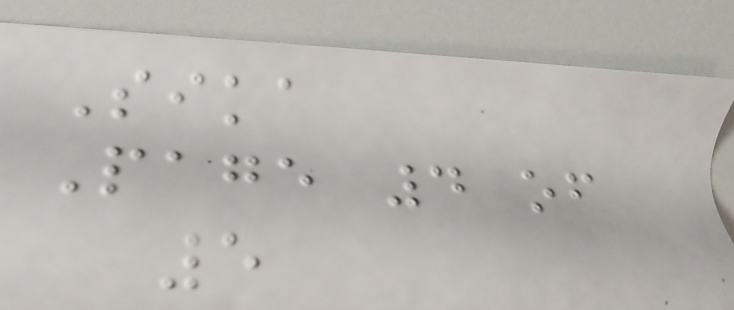Sika
Page 4 of
5
